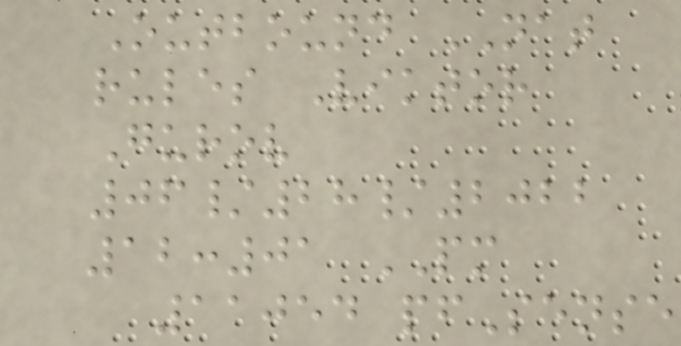Outbound NAT
rules Viktor
Gurov
06/28/2022
12:01 PM
11054 pfSense
